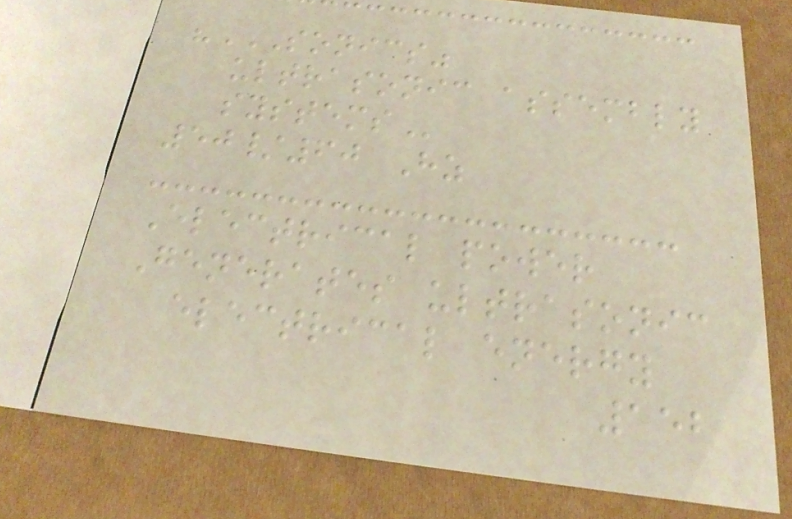"SONICS"
ULTRASONIC ASSEMBLY
SYSTEMS
50/60 Hz
Electrical power
Generates ultrasonic
electrical energy
152
